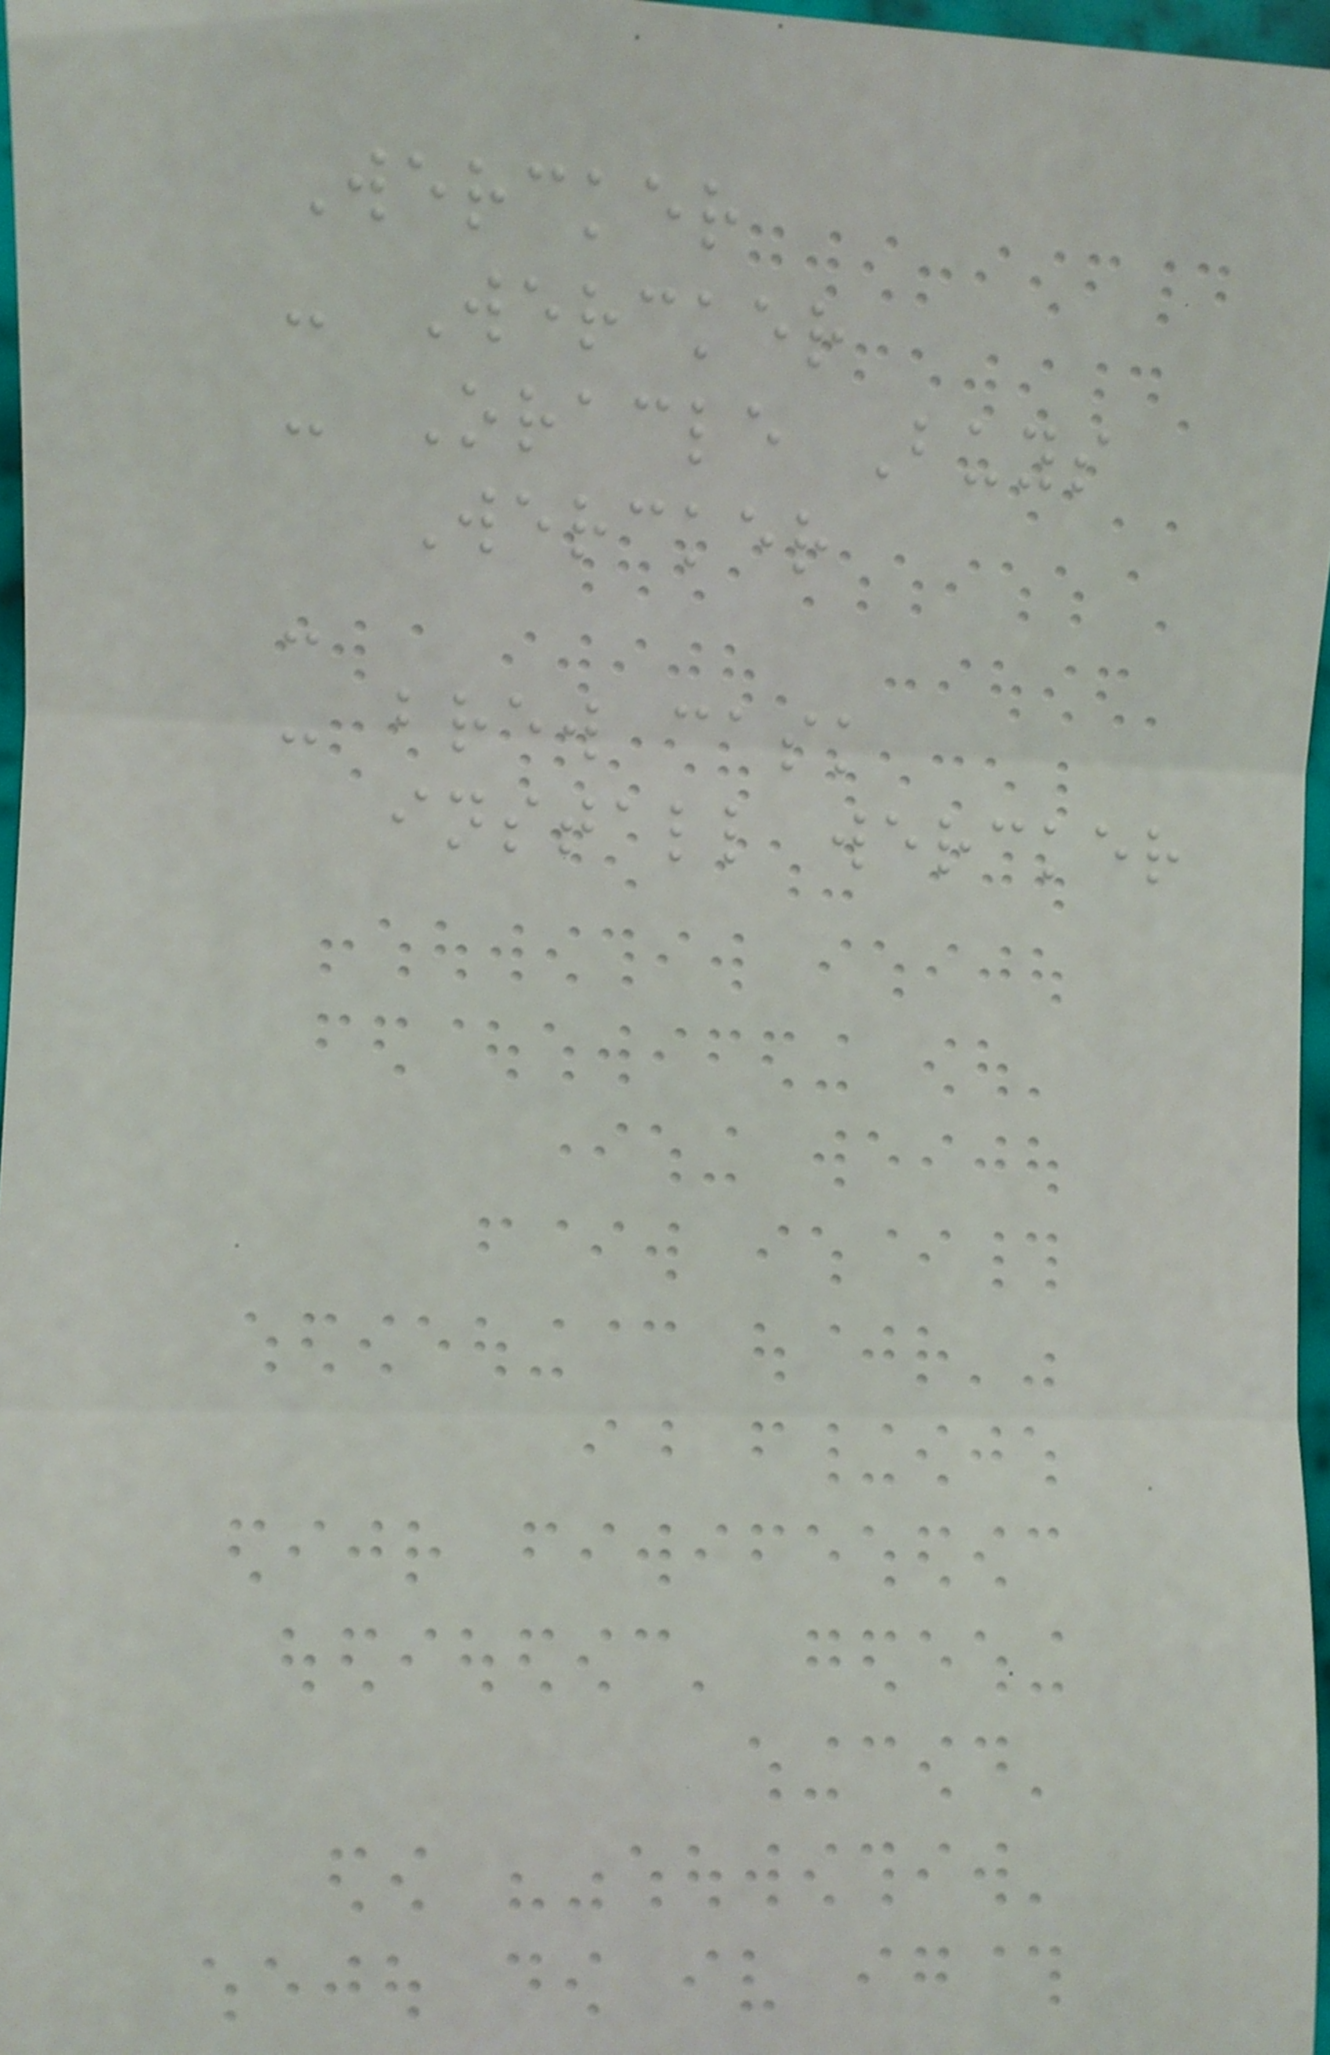Wercker
- Wercker
- Oracle Buys
Wercker
-
- brew cask
install wercker
